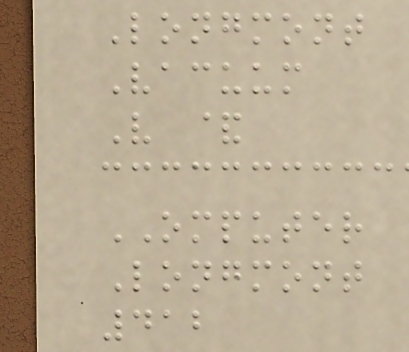Longmont
Vacuum
V &
OMPUTER
Longmont
412
